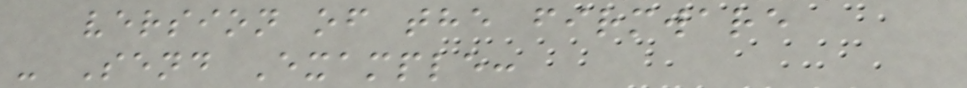version of the firmware
- Send Example:
